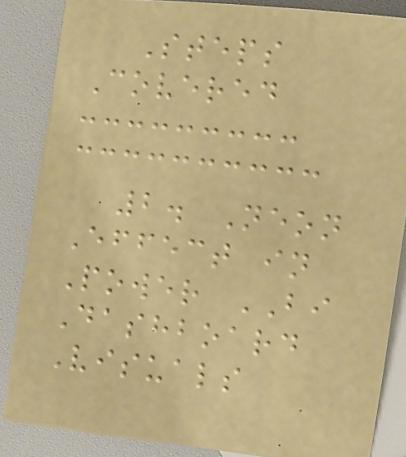Steps
Covered
2. Neon
Effect in
Power BI
Dashboard
Visuals
